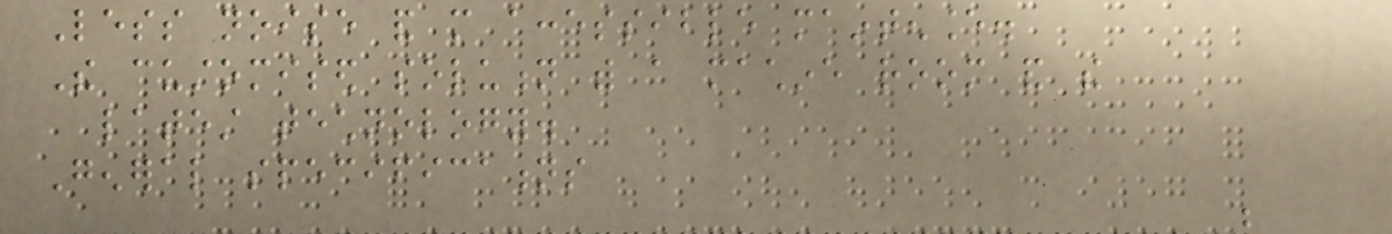Less noise and more accessible maintenance.
The customised solution with a machine room and the
latest technology.
General specifications
